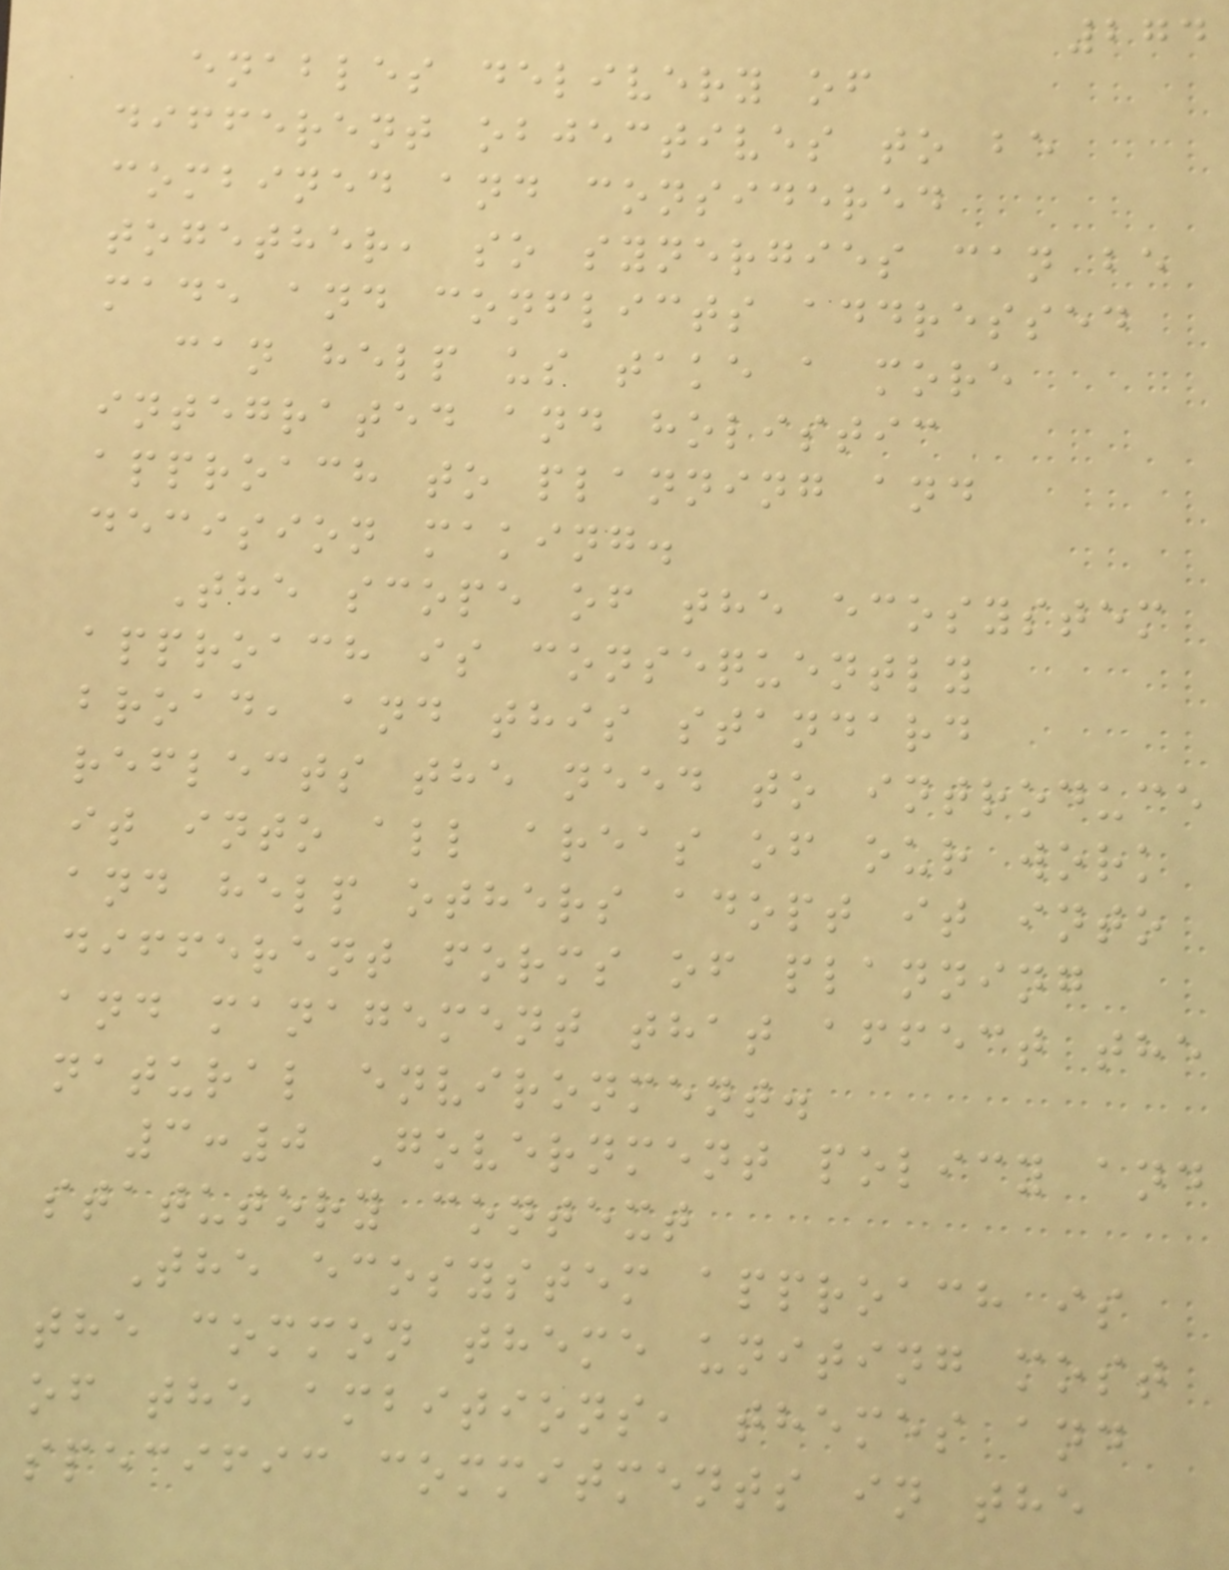274
enables delivery of
different objectives to be
combined and considered
together, so synergies can be
made and conflicts addressed
can help us take a more
integrated and holistic
approach to planning and
decision making.
The scope of the ecosystem
approach is consequently
broad, and this standard
reflects the need to introduce
it into all areas of our work
and help others adopt it into
different forms of planning
and management that affect the
natural environment.
3:0 Government policy and
statutory context
The ecosystem approach is
the common theme uniting most
of the ambitions, themes and
specific commitments in the
